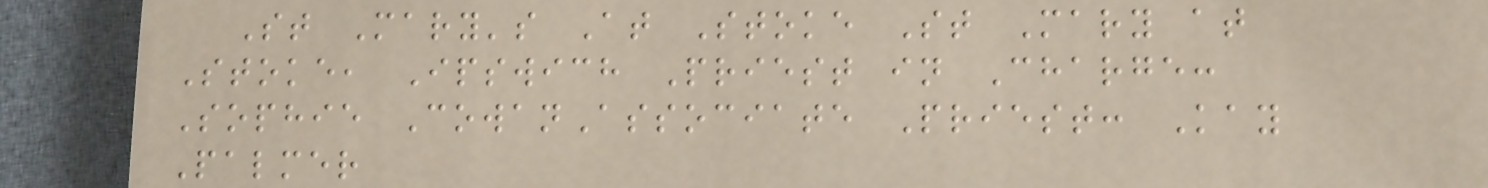St Mary's At Stoke St Mary at
Stoke, Ipswich Priest in Charge:
Sophie CowanAssociate Priest: Kay
Palmer
